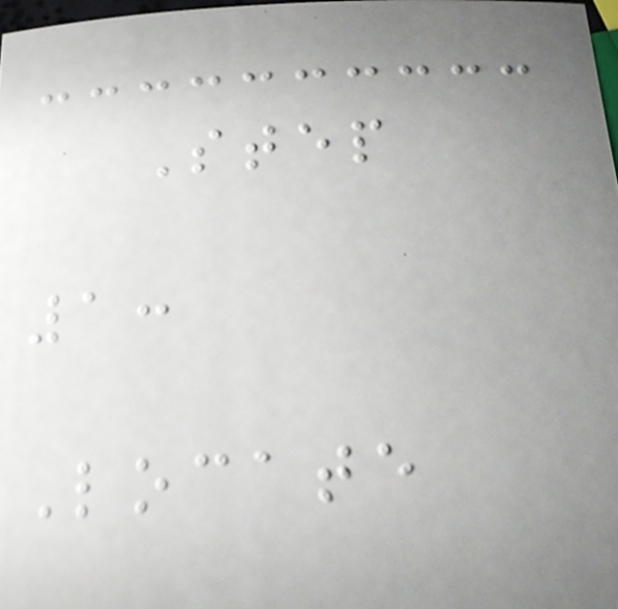Step
1:
Locate
